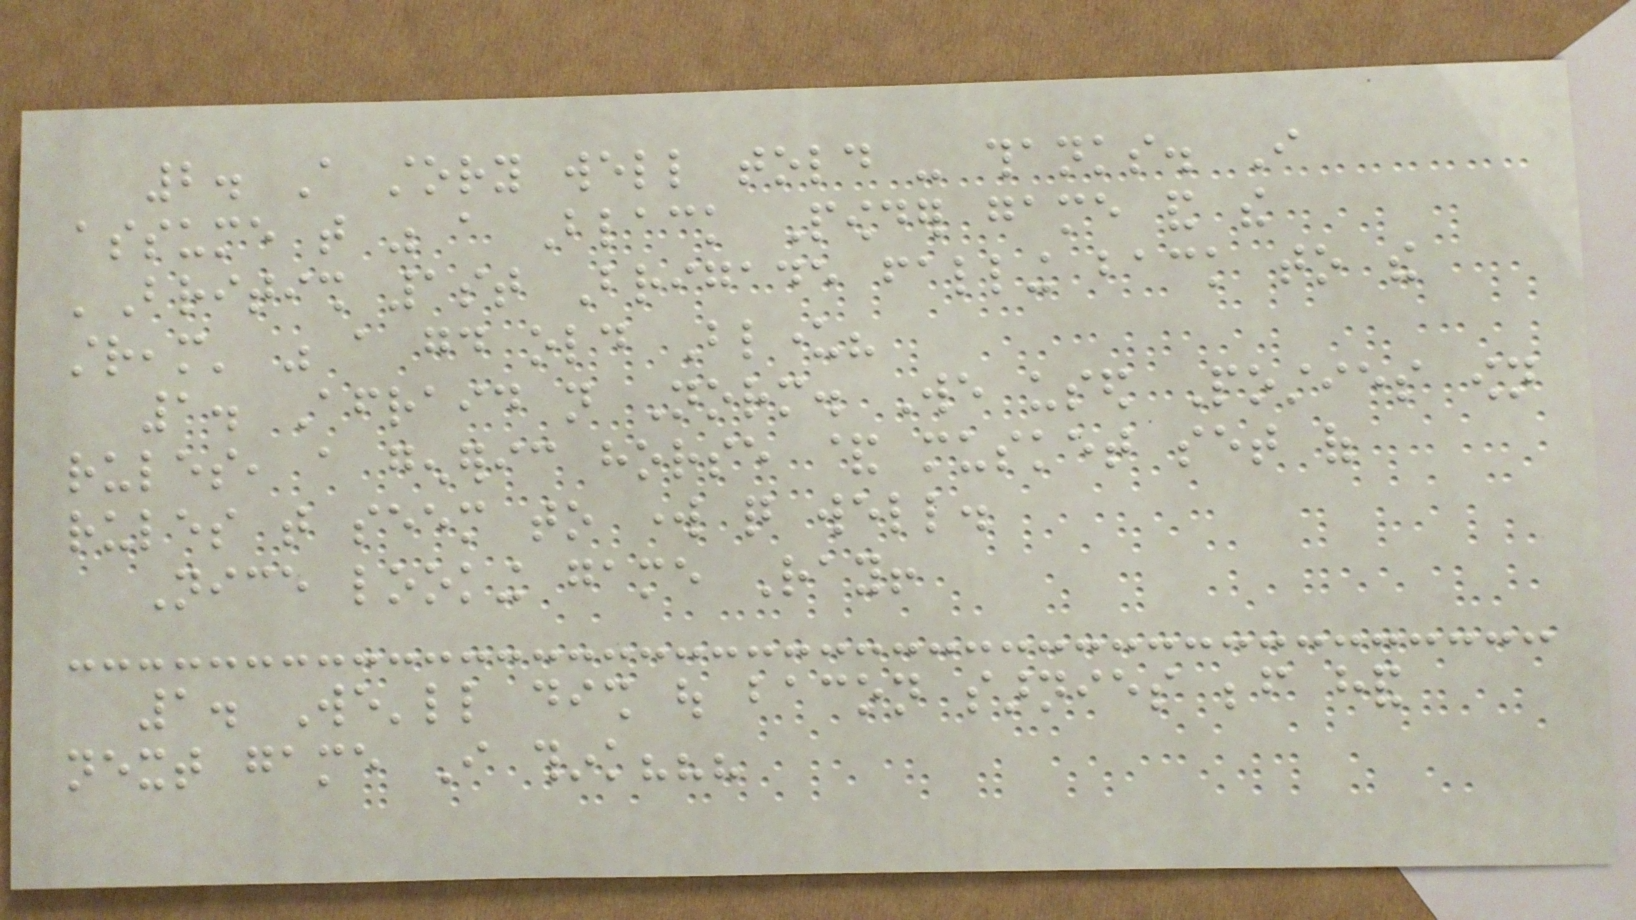2. A story well told - thanks. I
assume that was a Black Powder game and the
'British 1st Brigade falling back to the
stream' was a good old Blunder?
1. Afraid not Norm. We used Posties own
rules, a generic horse & musket set of
rules that seem to work quite well.
Nice looking game Ray!
1. We'll dish out bacon sarnies before hand
next game I think???
